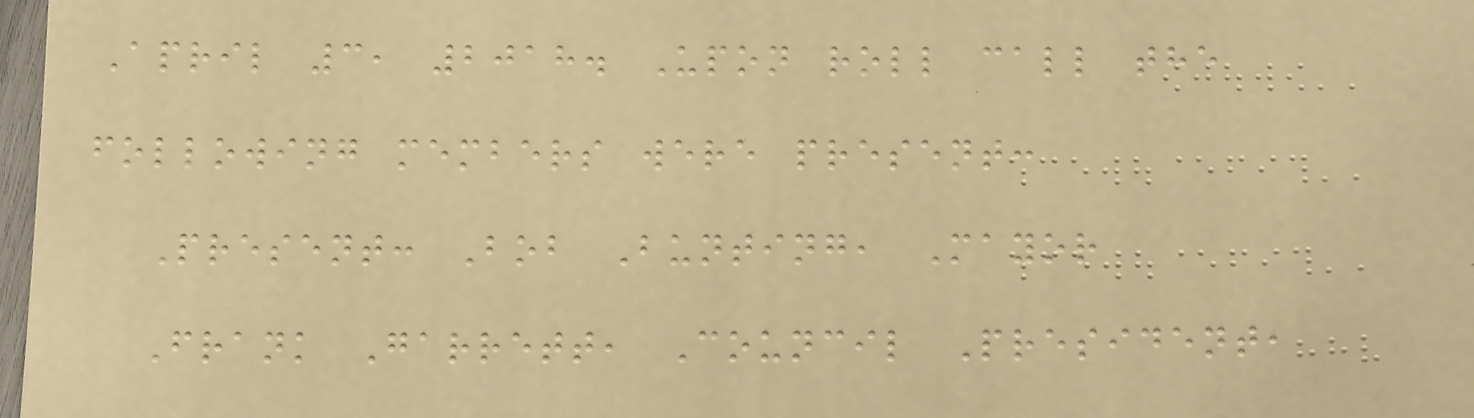April 3, 2018. Upon roll call the
following members were present:
Present: Bob Bunting, Mayor
Frank Garrett, Council President,
